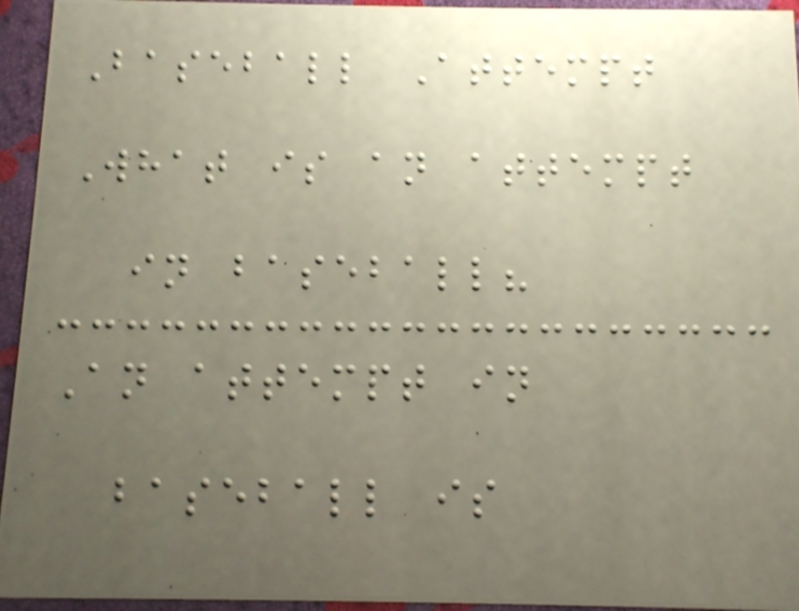Baseball Attempt
What is an attempt
in baseball?
An attempt in
baseball is
